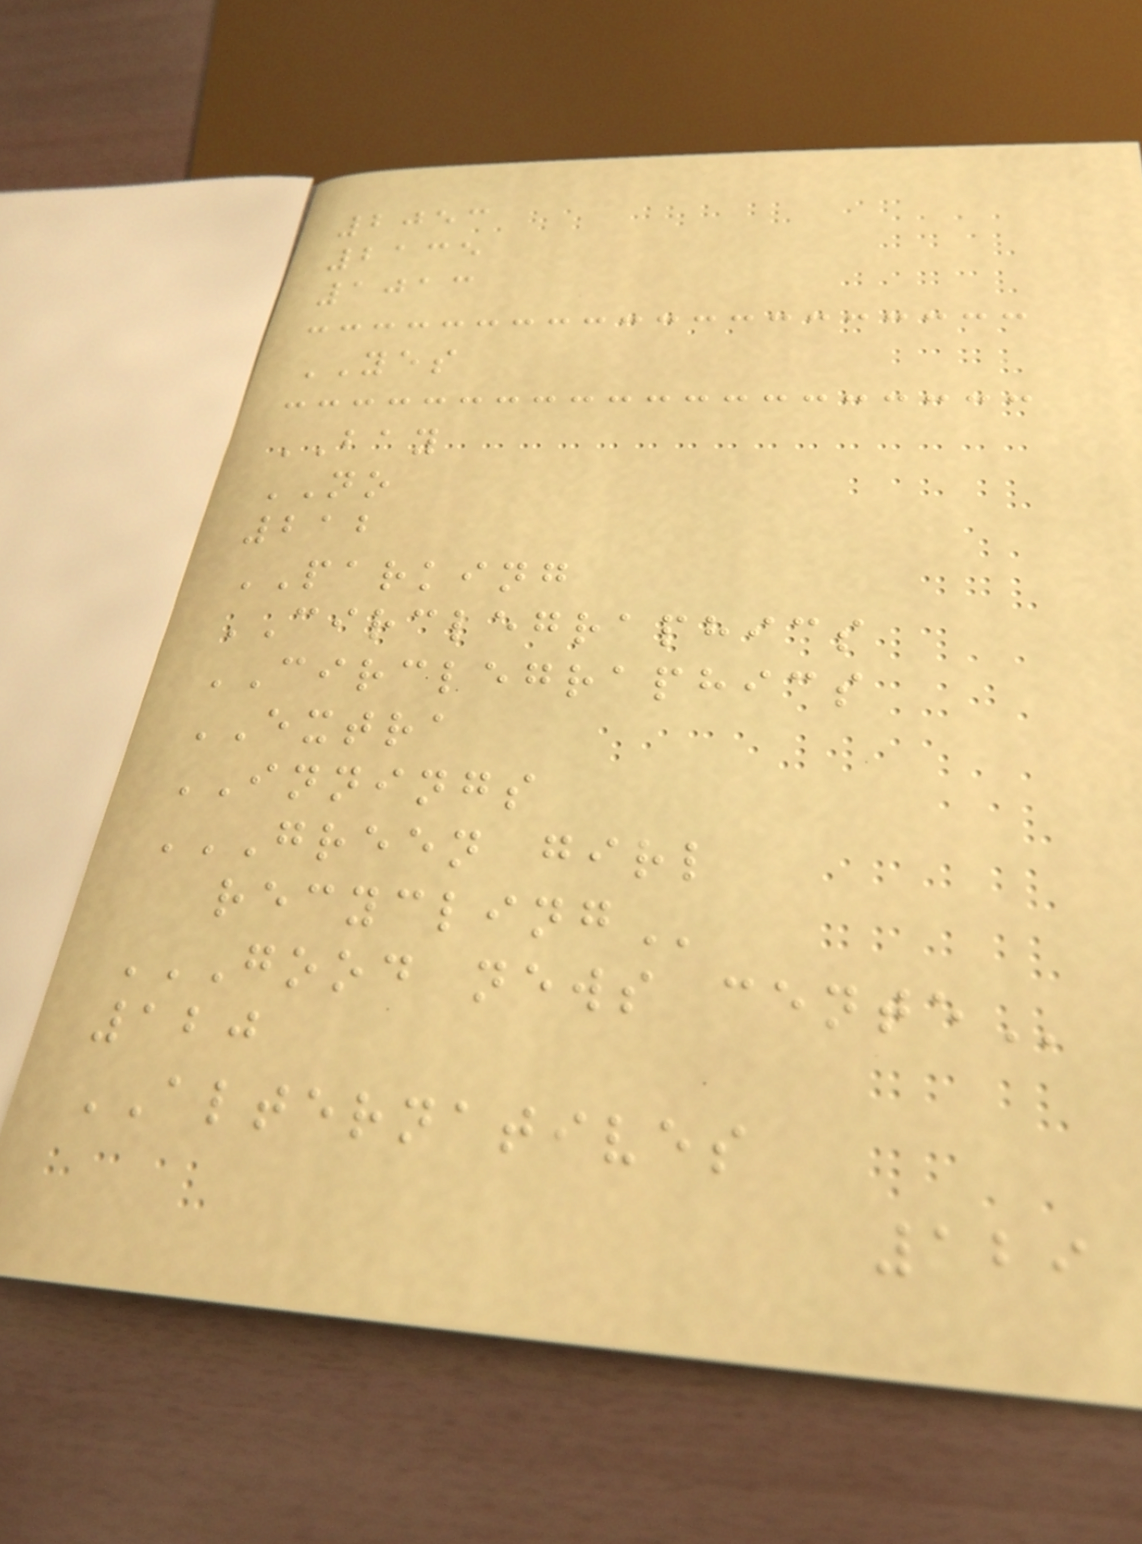2053
2135
1013
YES
BAY
NO
212
PARKING
CIRCLEGRAPHICS
CIRCLEGRAPHICS
EXTRA
INNINGS
GREEN GIRL
RECYCLING
GOOD NEWS CENTE
120
ALTERNATIVES
129
